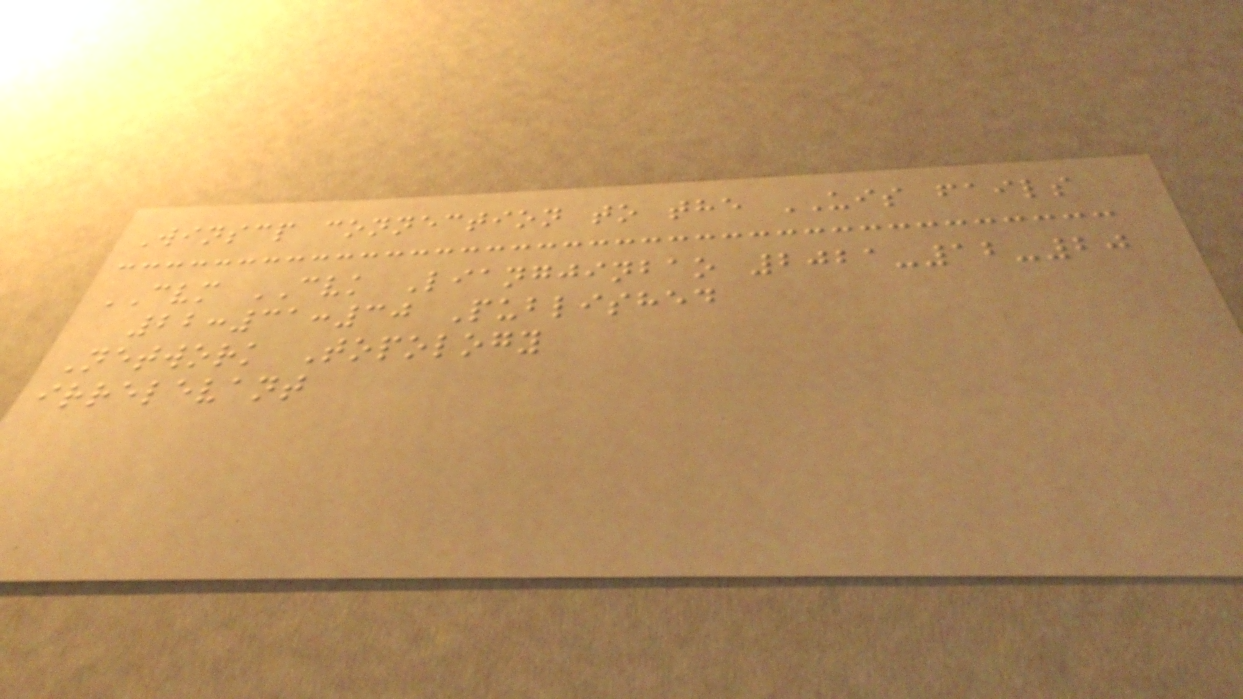Winscp connection to the UIS fails
CVM CVK Liangjinbao 2021-12-20
22:31:30 Published
Network Topology
irrelevant
